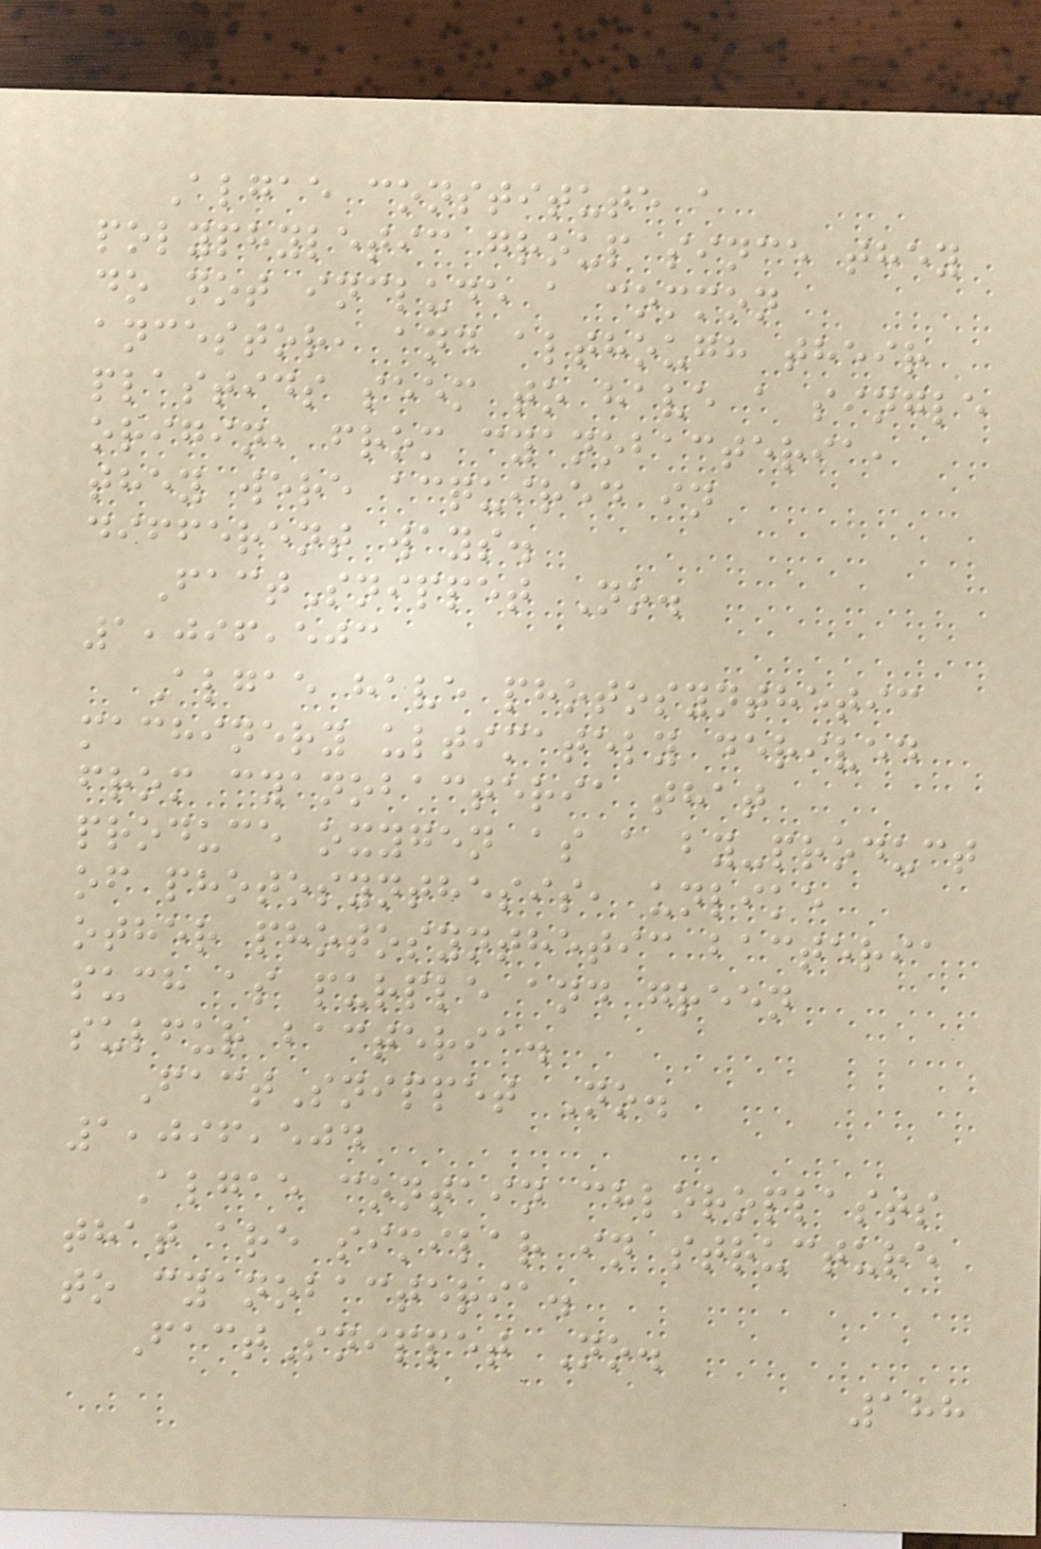Algae constitute a
polyphyletic group since they
do not include a common
ancestor, and although their
plastids seem to have a single
origin, from cyanobacteria,
they were acquired in
different ways.
FactSnippet No.
1,096,503
Algae have photosynthetic
machinery ultimately derived
from cyanobacteria that
produce oxygen as a by-product
of photosynthesis, unlike
other photosynthetic bacteria
such as purple and green
sulfur bacteria.
FactSnippet No.
1,096,504
Algae contain chloroplasts
that are similar in structure
to cyanobacteria.
FactSnippet No.
188
